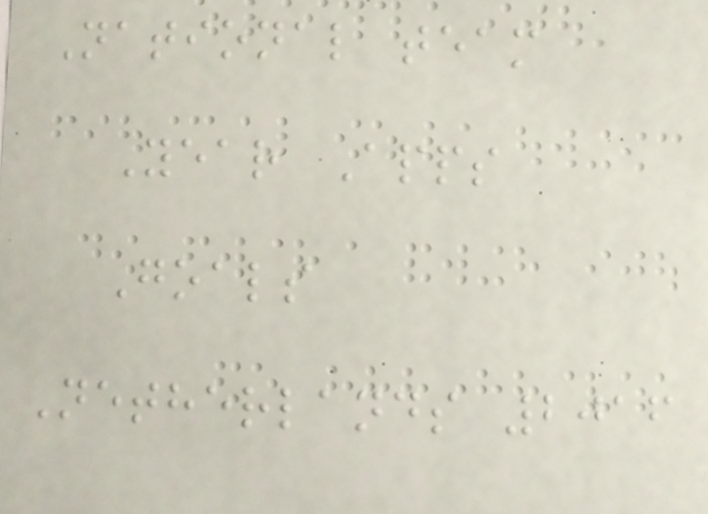National team
Year Apps
Goals
Netherlands 2016
